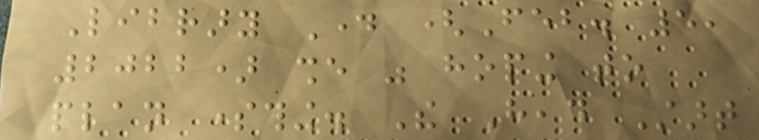Library Day (Feb. 5,
2022) she was hoping to
plan something. The Head Start
